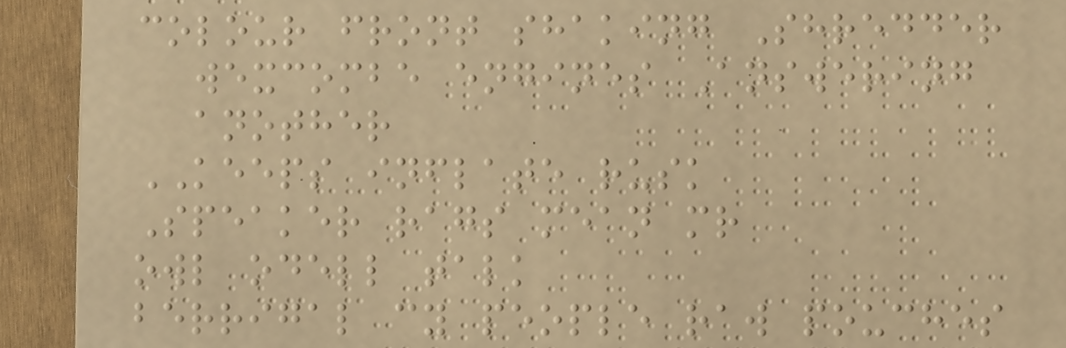colour front shaking Shredder
wexcombe engines Answering
another
KEEPS inflate rusk
Speaker rags mean mr
owl odell talk
berrigal cy people raw pouches
